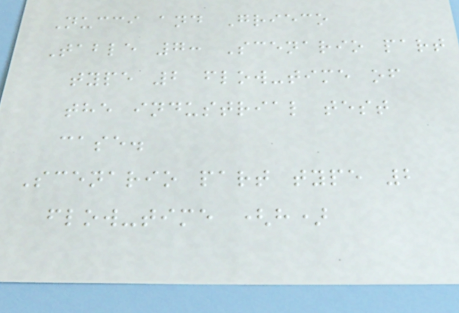Nucci and Grieco
Table 7: Scenario part
type 2 flow-time of
the industrial test
case.
Scenario part type 2
flow-time (h)
